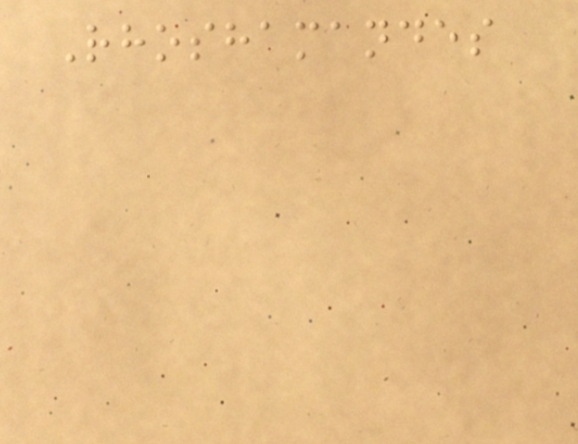Rhoshamandes
